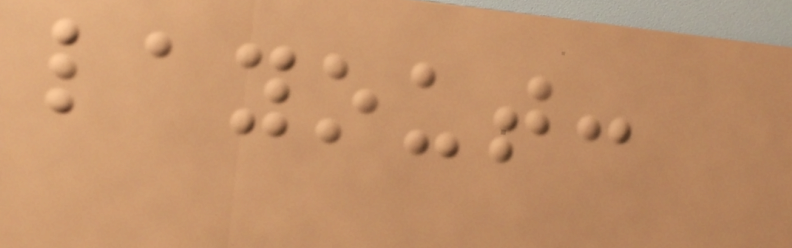layout:
